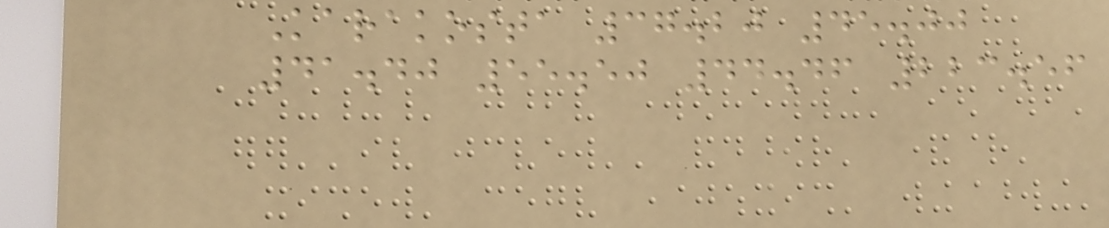Karakosta 37.20 45.00
41.40 55.50 44.46 223.56
